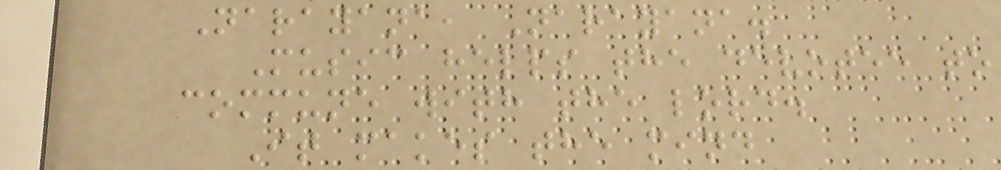Narayana, Narayana.
Music helps the devotee to
commune with the lord.
It makes the mind
